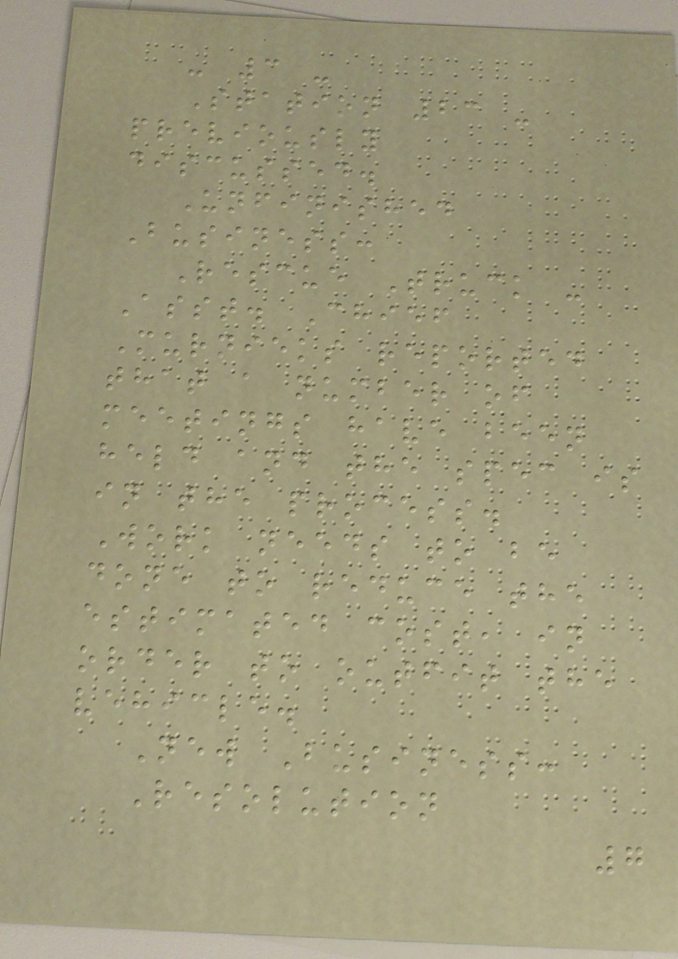- 3 -
Station 23 -
previously
discussed.
Unfinished
Business:
Rescue Truck -
Asst. Chief
Murnieks reported
that a number of
meetings have been
held and the spec is
in the process.
Work needs to be
done to reduce the
estimated cost, in
order to outfit the
vehicle.
New Business:
Resolution
7
